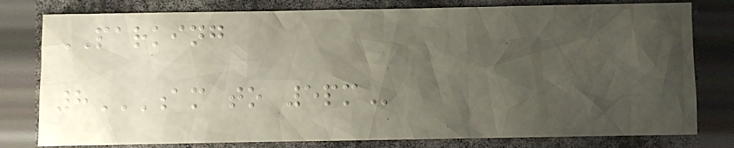PARKING
8AM TO 5PM
